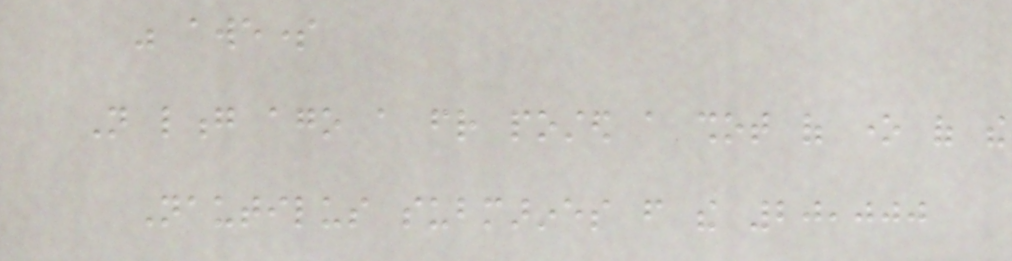was awesome
Not long ago a friend posted a shot of one of the
Nautilus submarines from the 20,000
